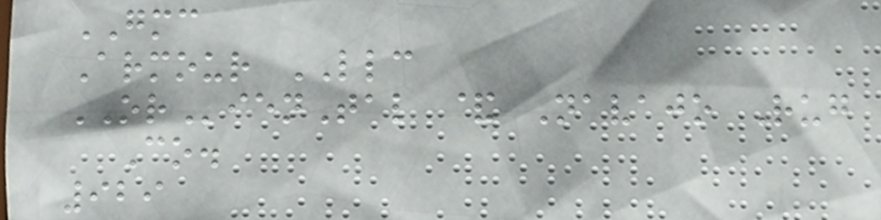GMC
Armour LLC
ORienTal & Navajo Rug
Co.
929
